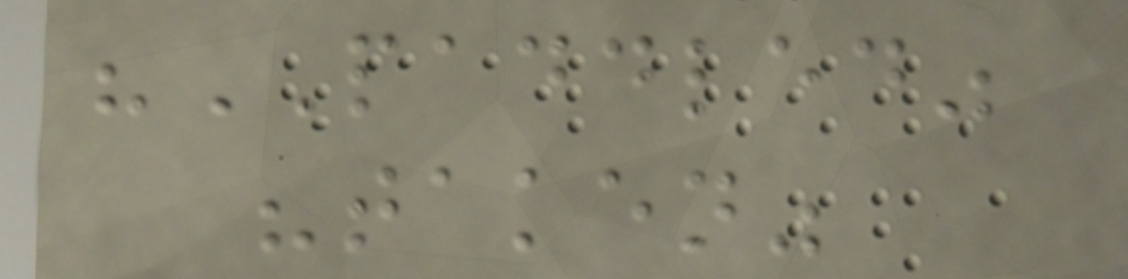"PADDLED"
"taken"
